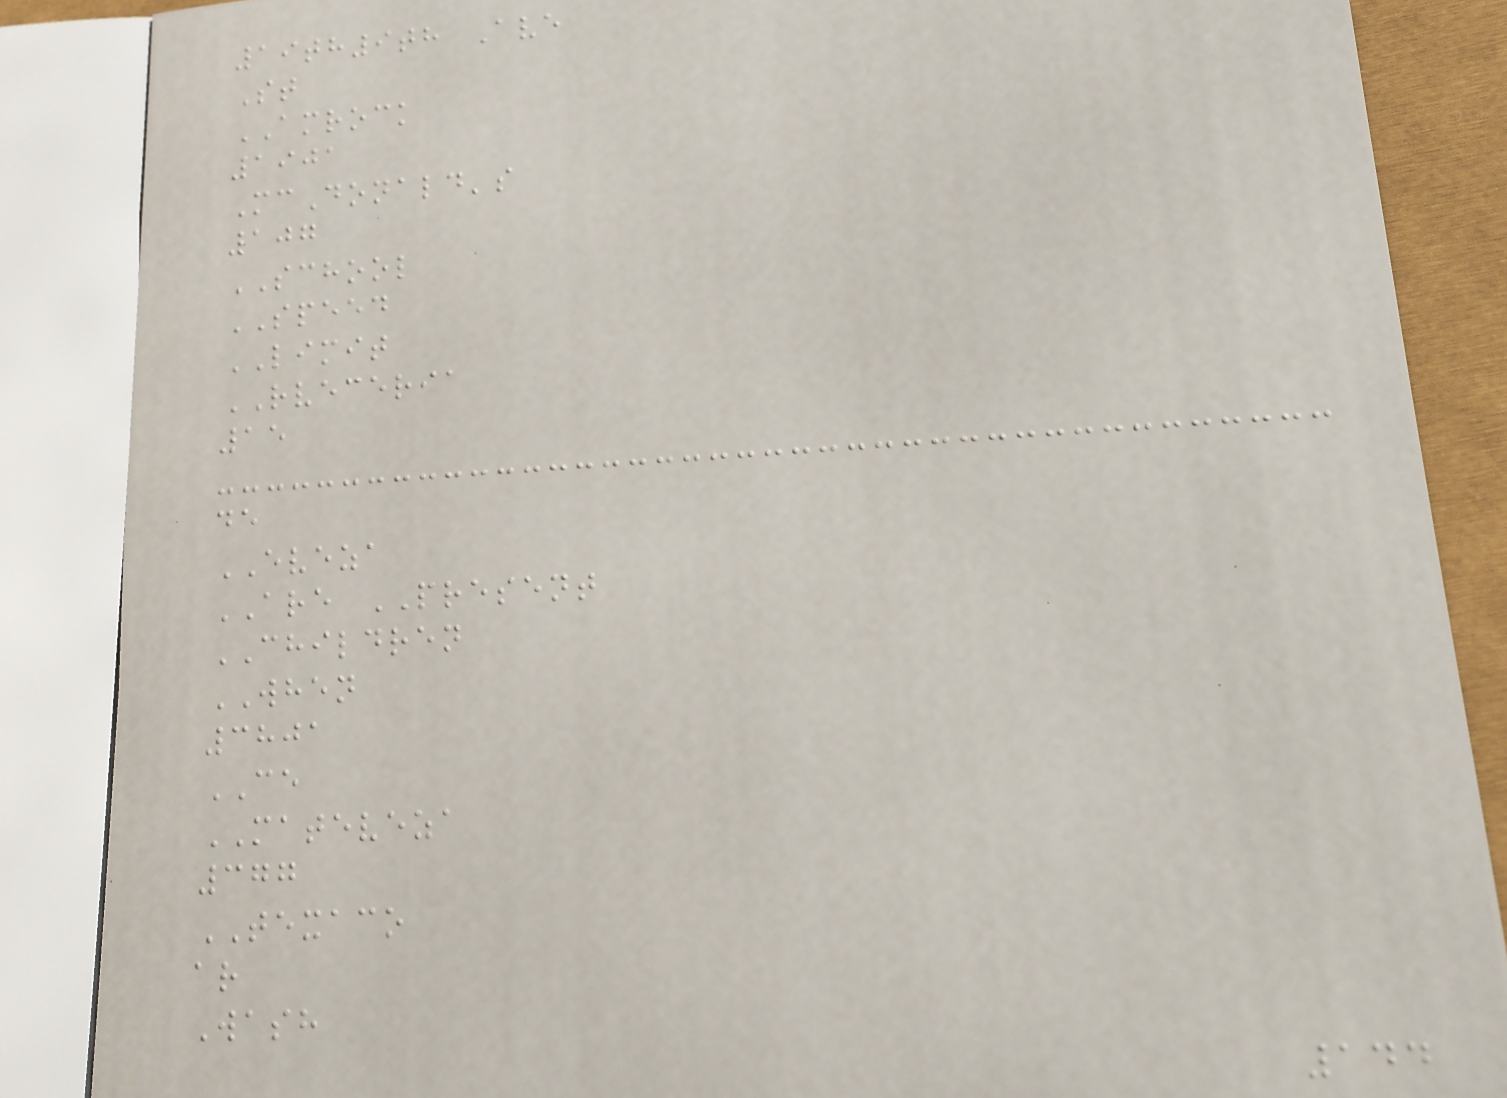19th9th Ave
St
AMROCK
1901
McDonald's
107
SCHOOL
SPEED
LIMIT
RVECERIA
15
de
EVEZA
ARE PRESENT
CHILDREN
WHEN
3801
CE
MATEVEZA
377
TEXACO
ar
Wash
144
